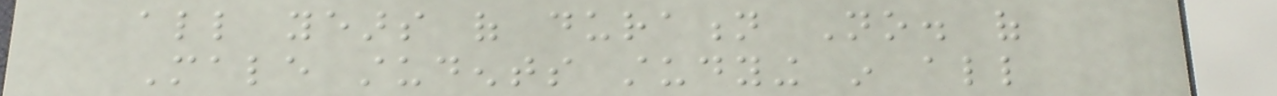all years of duration No. of
Male students studying in all
